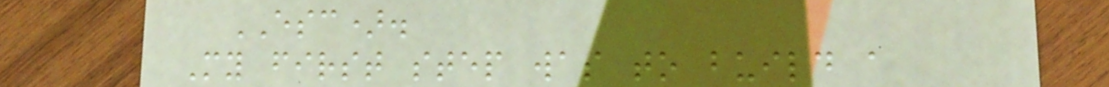ESC).
My first step was to build a
